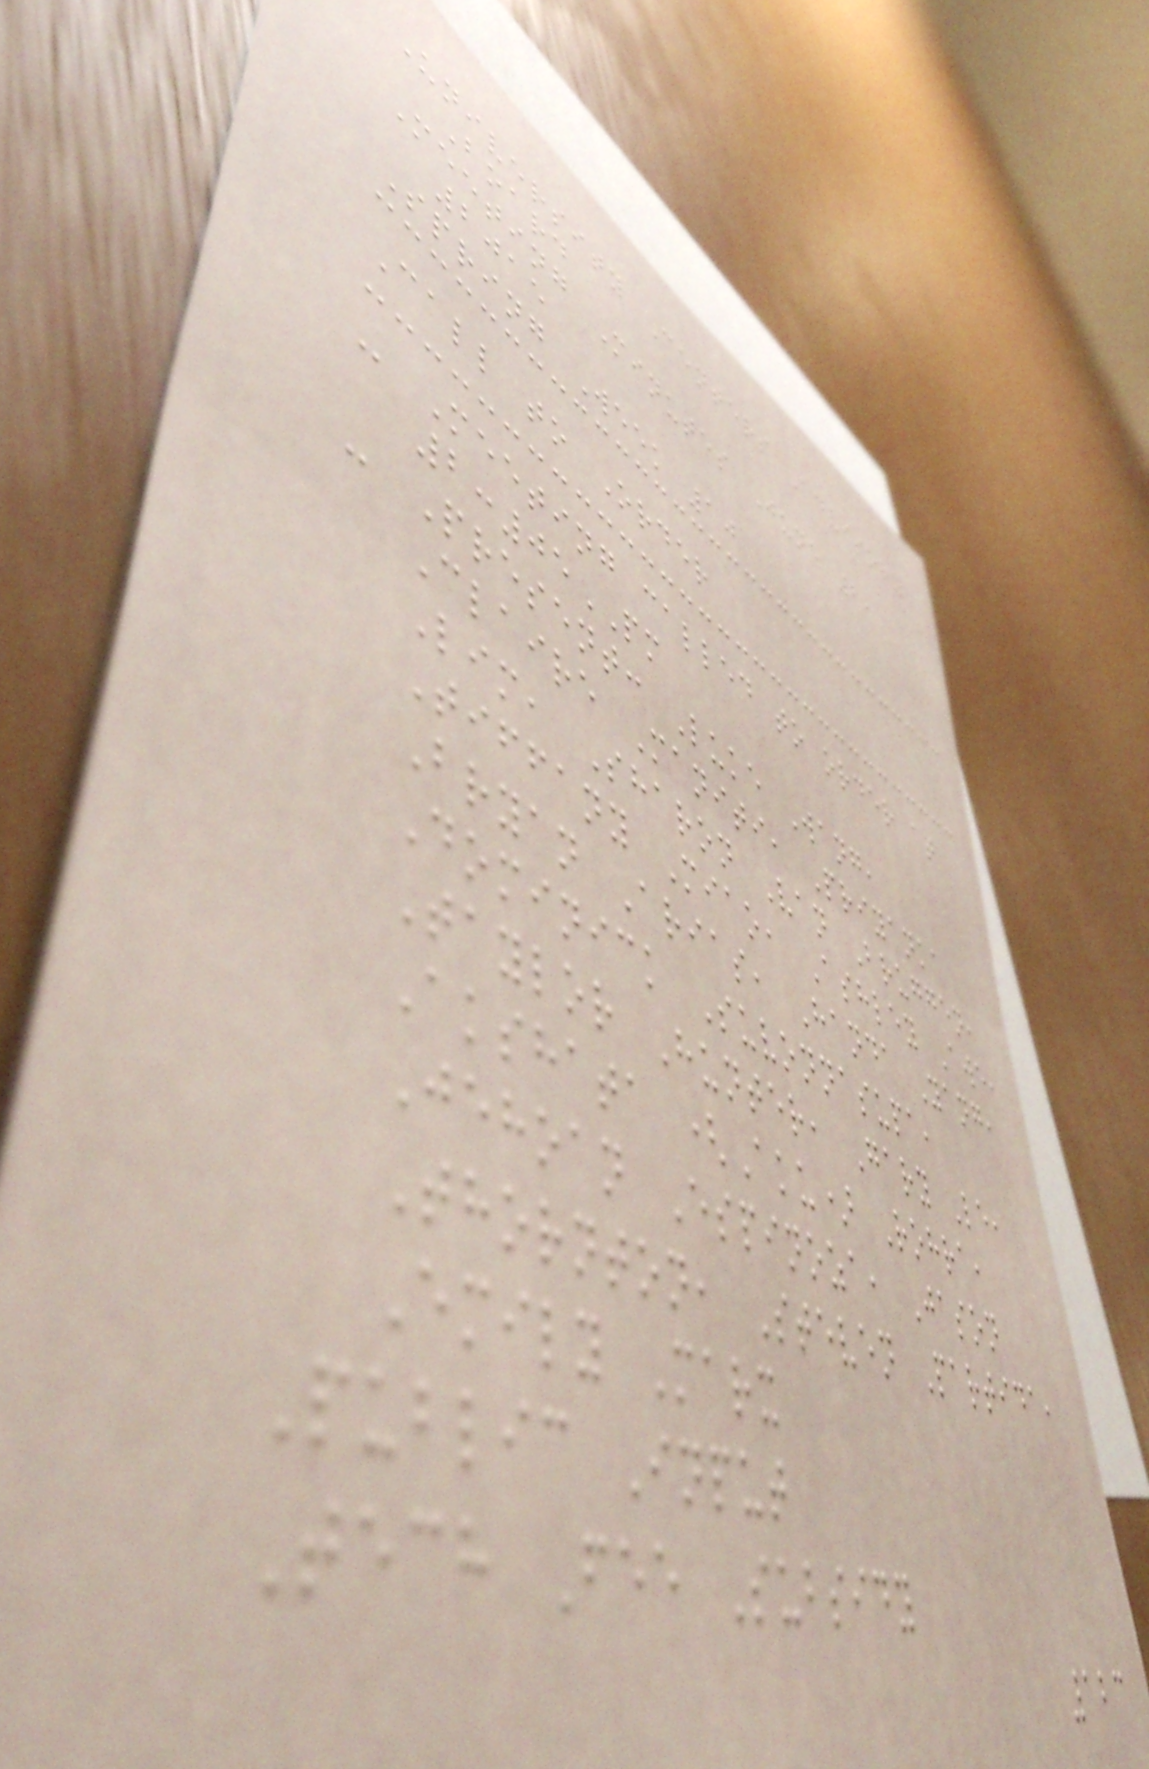University Centers Advisory
Board
Meeting Minutes June 2,
2015
Spring Week 10
Call to Order
- Meeting called to order at
2:05PM
- Present: Luke Wang,
Claire Maniti, Priyanka
Lim, Sharon Van Bruggen,
Tiffany Miao, Ashley Awe,
Bryan Arias, Handa Yang,
Dominick Suvonnasupa,
Taylor Hunter, Gary Le,
Akshata (Aku) Rohra,
Jehoan Espinoza, Jason
Thornton, Steven Partida,
Emily Marx
Public Input
Tech Fee Subsidy
123
